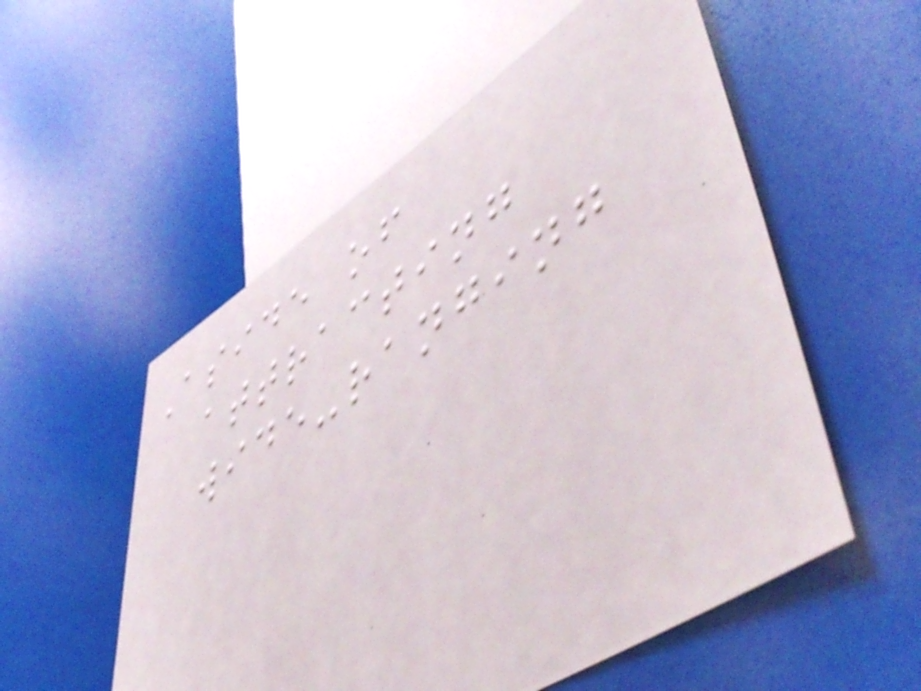Aside of
attracting
wide-ranging
